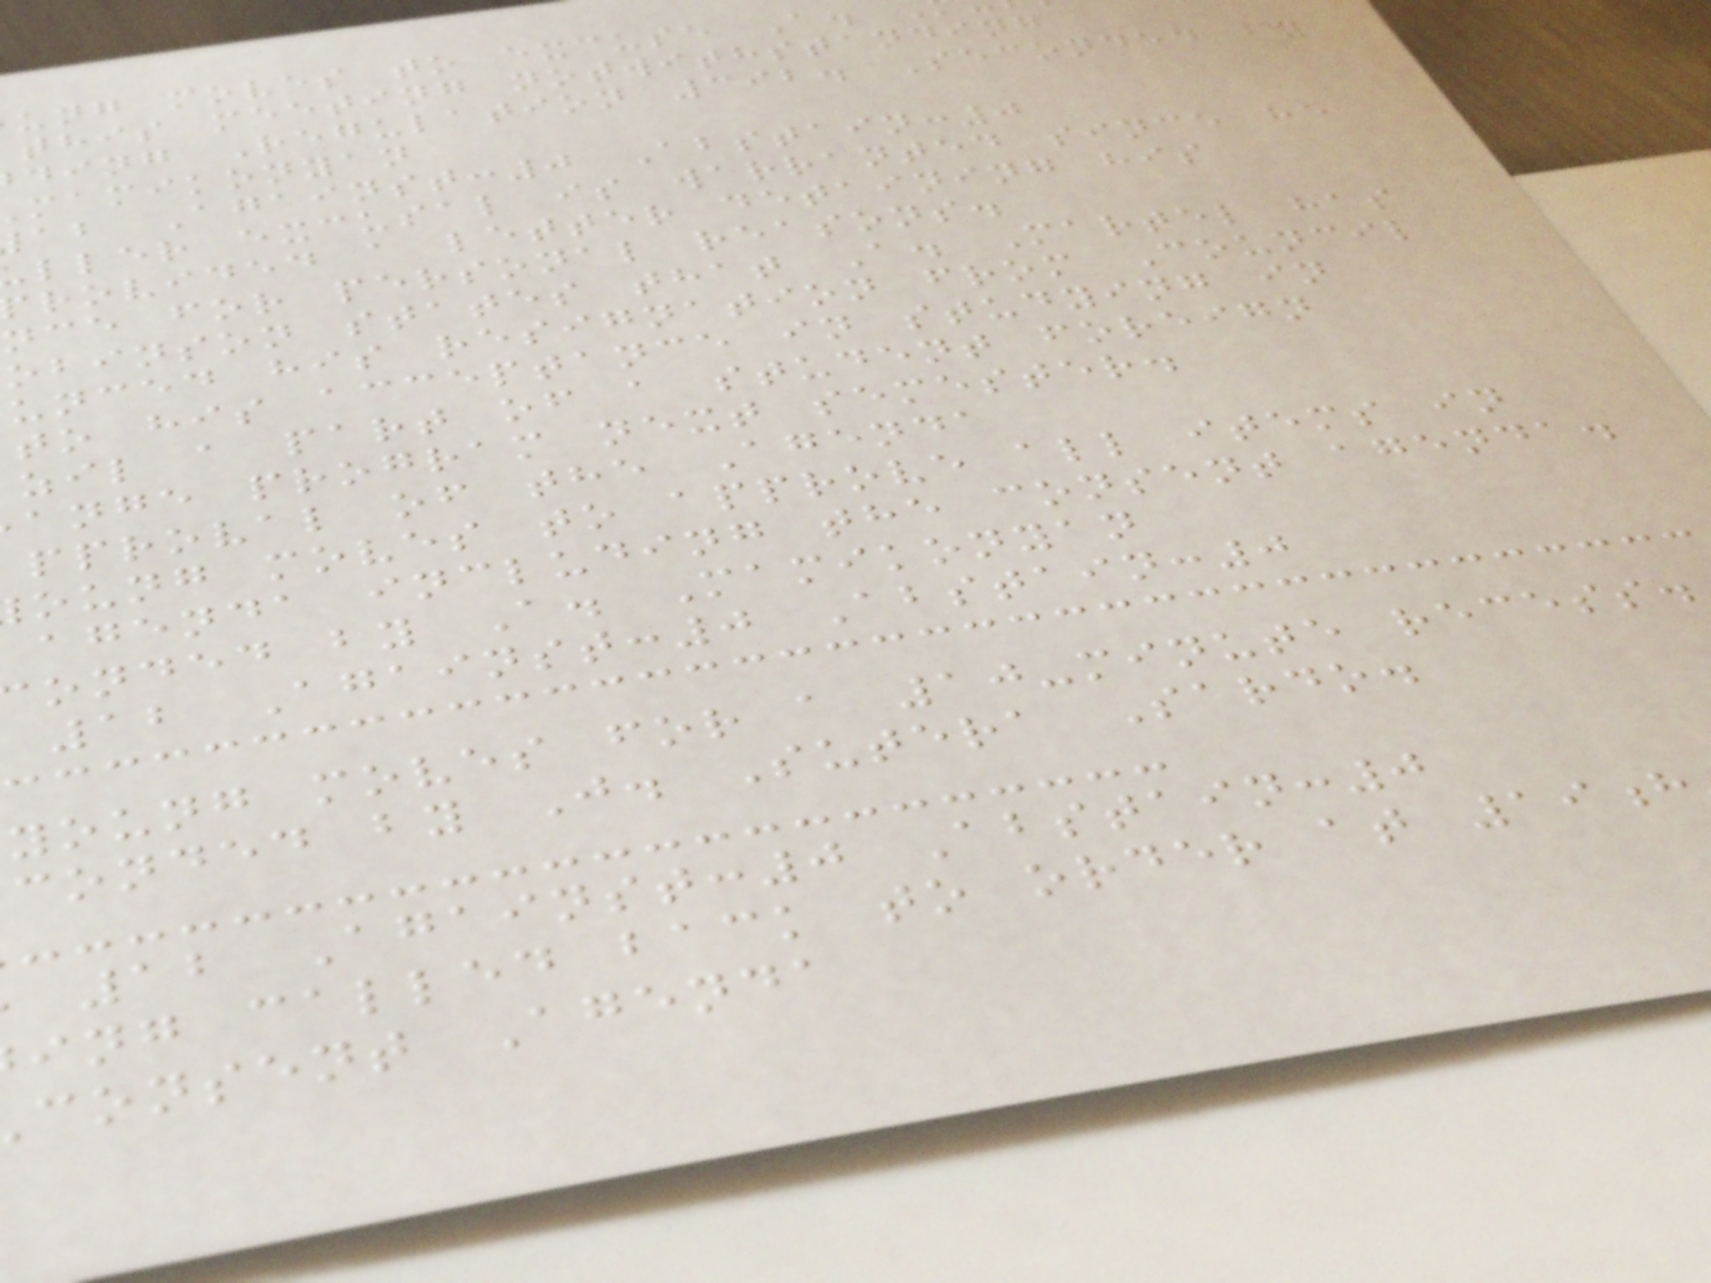ung moves to excuse A.
this meeting notwithstanding
ding Regulation 392. Seconded by
mamikonyan
ab Against:0 Abstain:0
ller excusal is warranted since he
rovided a letter detaining his
nce for personal reasons.
obinson states that A. Martel has
unced his resignation from Council
to his acceptance in studying in
zil a part of a student foreign
ange program next semester.
pproval of the Agenda
oung moves to approve all items in
agenda including the consent agenda.
onded by A. Mamikonyan
12 Against:0 Abstain:0
young moves for a 10-minute recess.
conded by J. Sutera Sardo.
12 Against:0 Abstain:0
ing called back to order at 19h
consent Agenda
